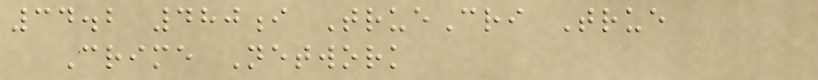34.2 480i TrueCri True
Crime Network
